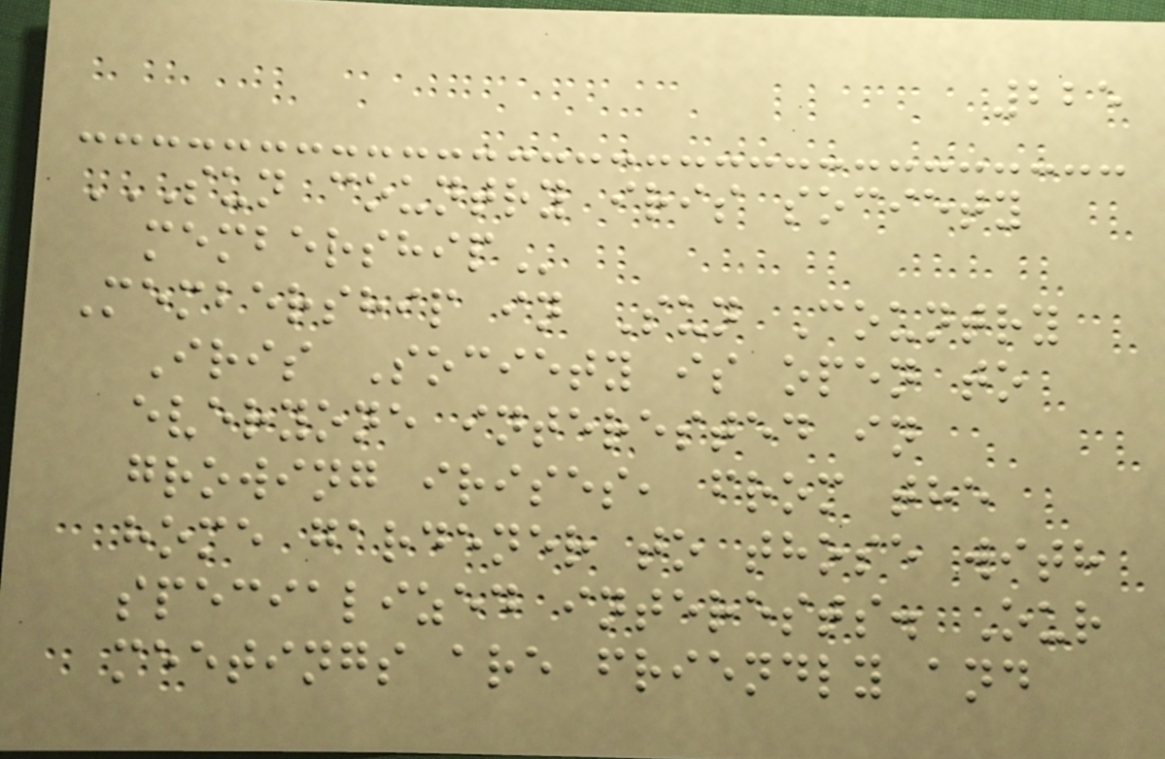225
SUN COUNTRY IRIS SOCIETY
MEMBERSHIP
Membership in Sun Country
Iris Society is open to
everyone interested in
growing irises, from the
home gardener to those with
specialized interests. Our
meetings are friendly and
